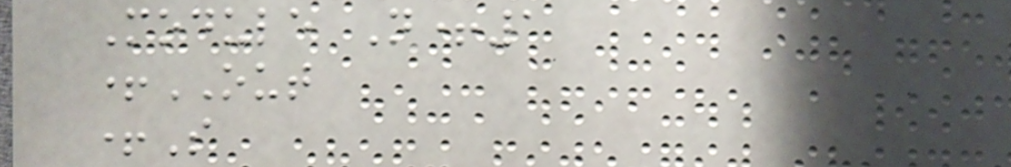Module N+1
+OUT
+S
